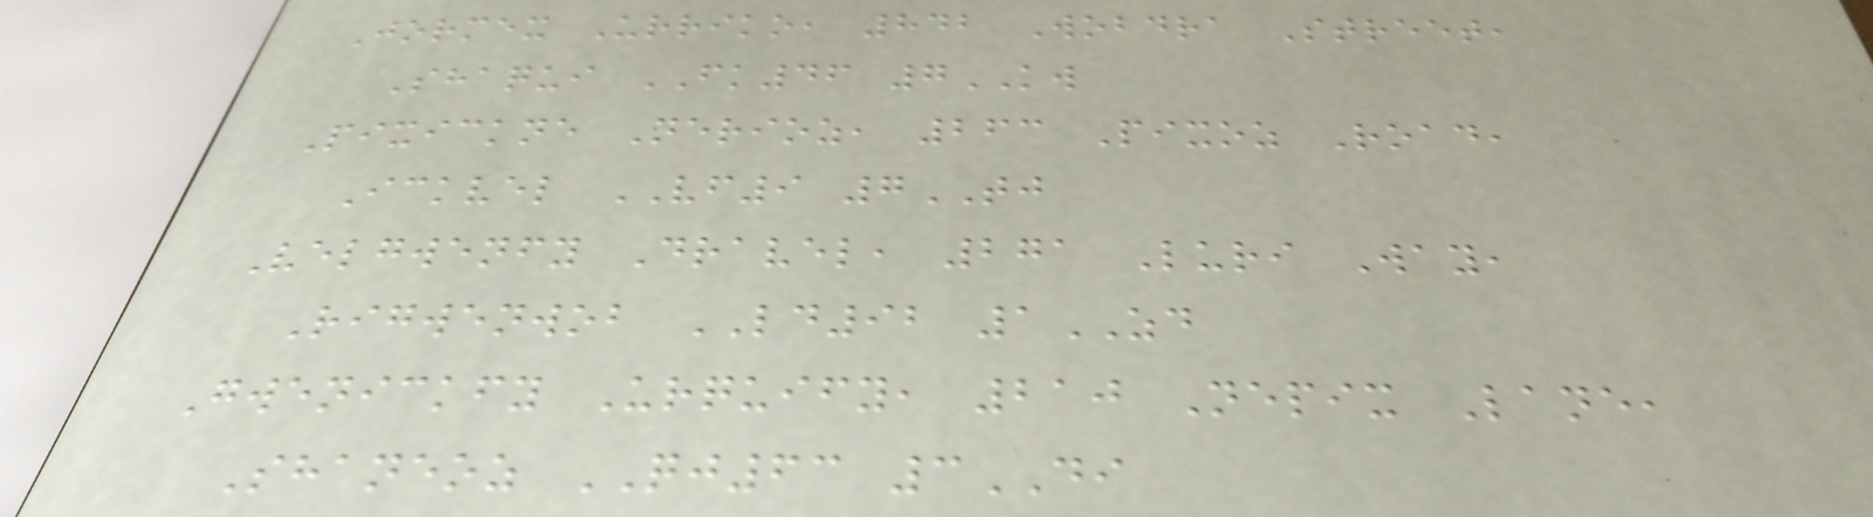Jormex Urriko, 842 Wobdra Street,
Shaqui FK46 7KW
Pixickne Nerioz, 263 Pixoz Road,
Ickvel VF9 7TJ
Velgwenfy Dravel, 271 Luri Way,
Rigwenwob LD92 1ZD
Gwenickfy Urquify, 210 Nepix Lane,
Shaneoz QJ63 3DI
